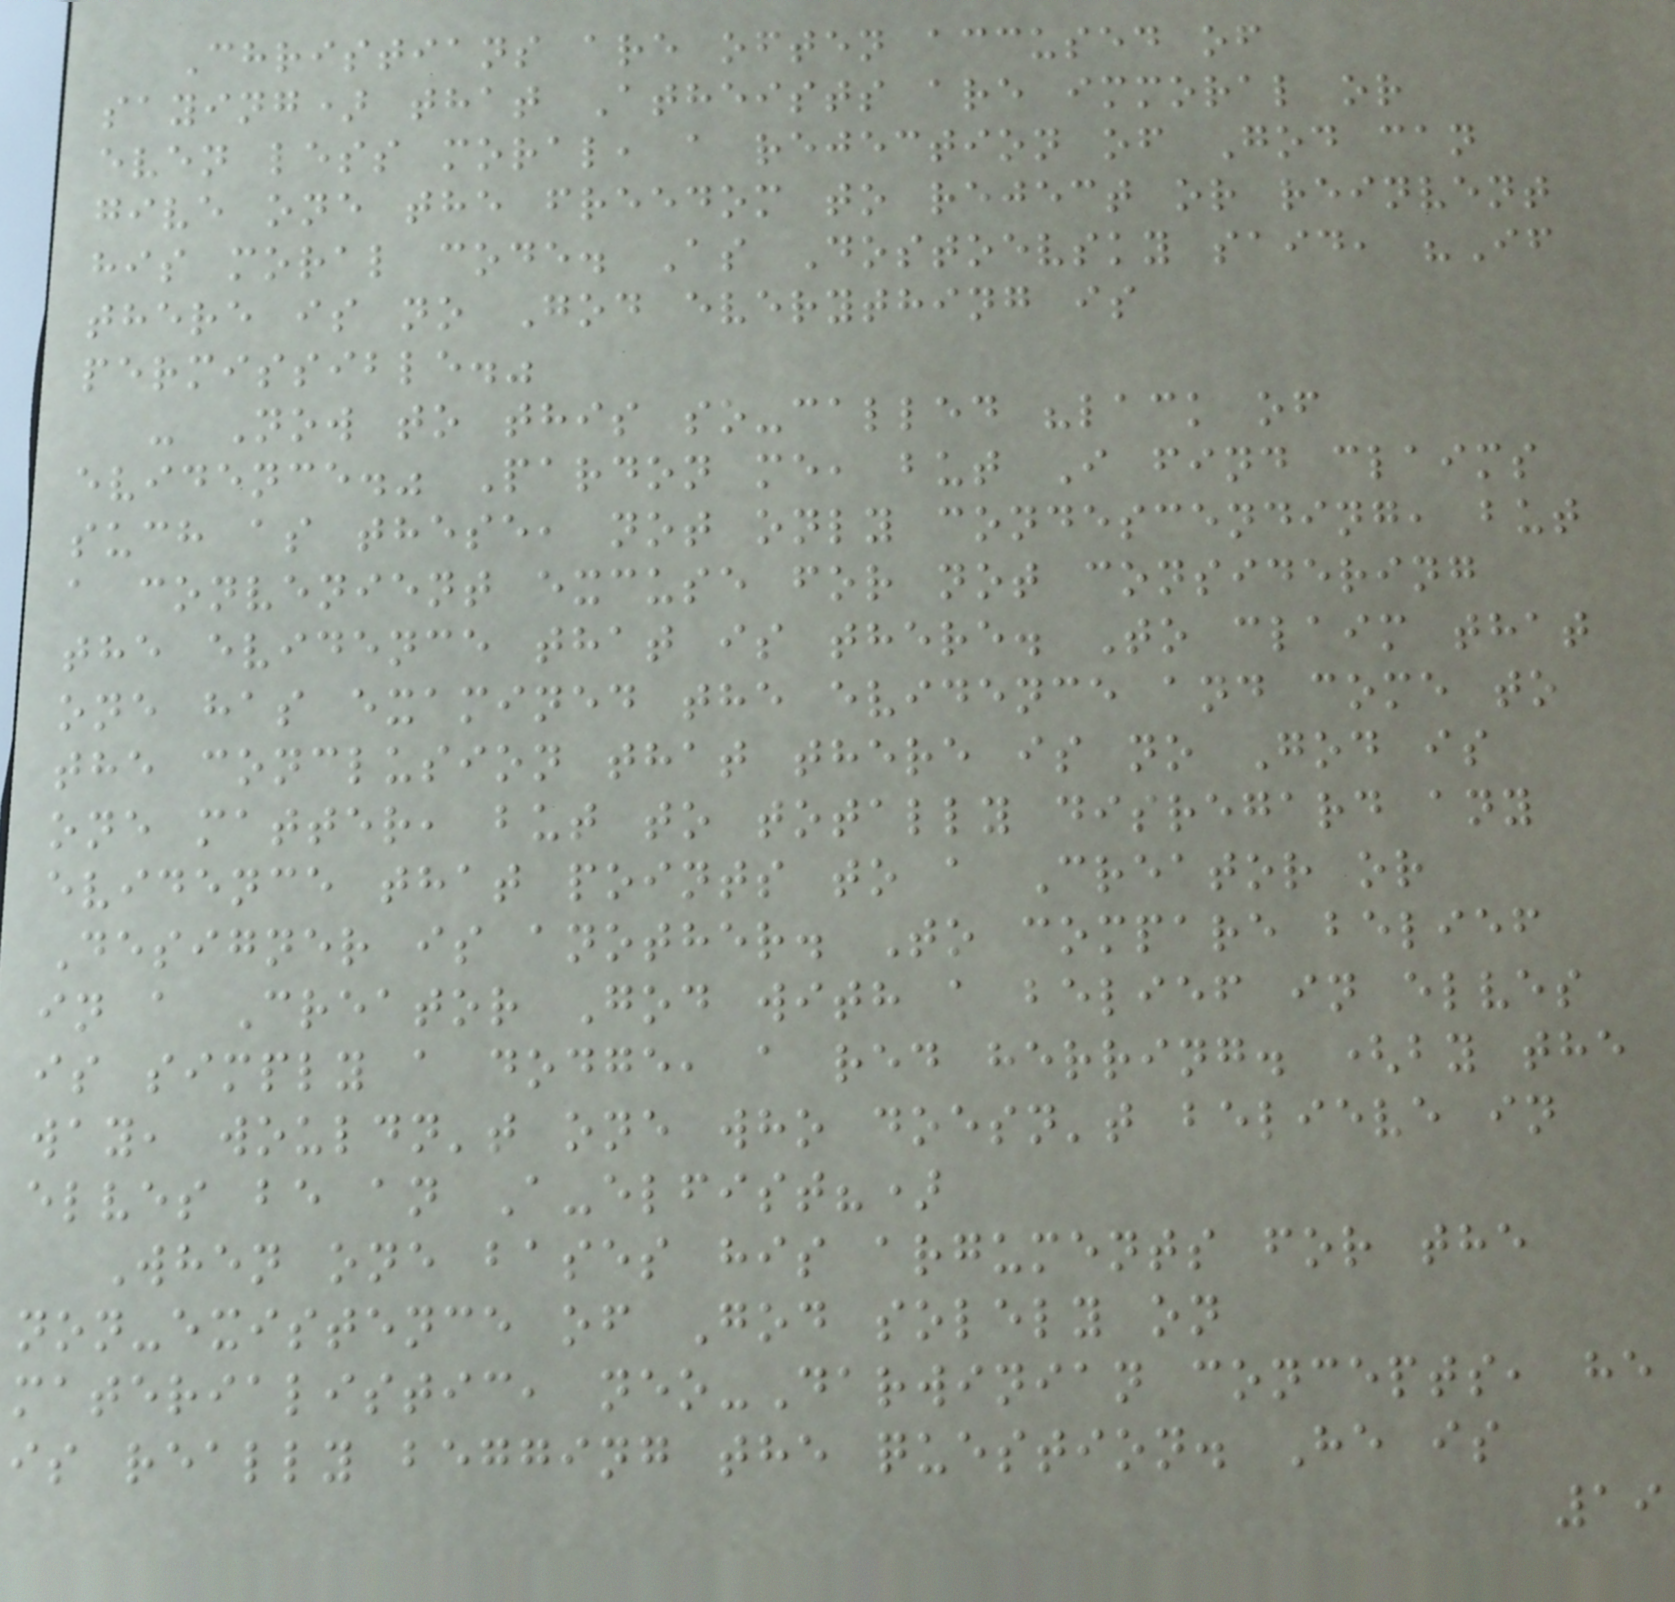Christians are often accused of
saying) that Atheists are immoral or
even less moral, a rejection of God can
give one the freedom to reject or reinvent
his moral code. As Dostoevsky said, "If
there is no God everything is
permissible."
- Now to this so-called "lack of
evidence." Pardon me, but I find claims
such as these, not only condescending, but
a convenient excuse for not considering
the evidence that is there. To claim that
one has examined the evidence and come to
the conclusion that there is no God is
one matter, but to totally disregard any
evidence that points to a Creator or
Designer is another. To compare belief
in a Creator God with a belief in elves
is simply a dodge, a red herring. (by the
way, wouldn't one who doesn't believe in
elves be an A-elfist?)
When one bases his arguments for the
non-existence of God solely on
materialistic, neo-Darwinian concepts, he
is really begging the question. He is
19
